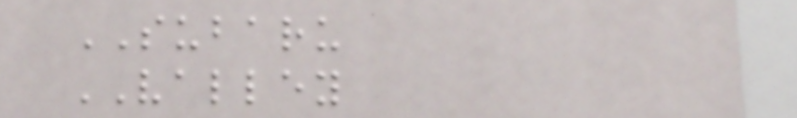SUBARU
VALLEY
